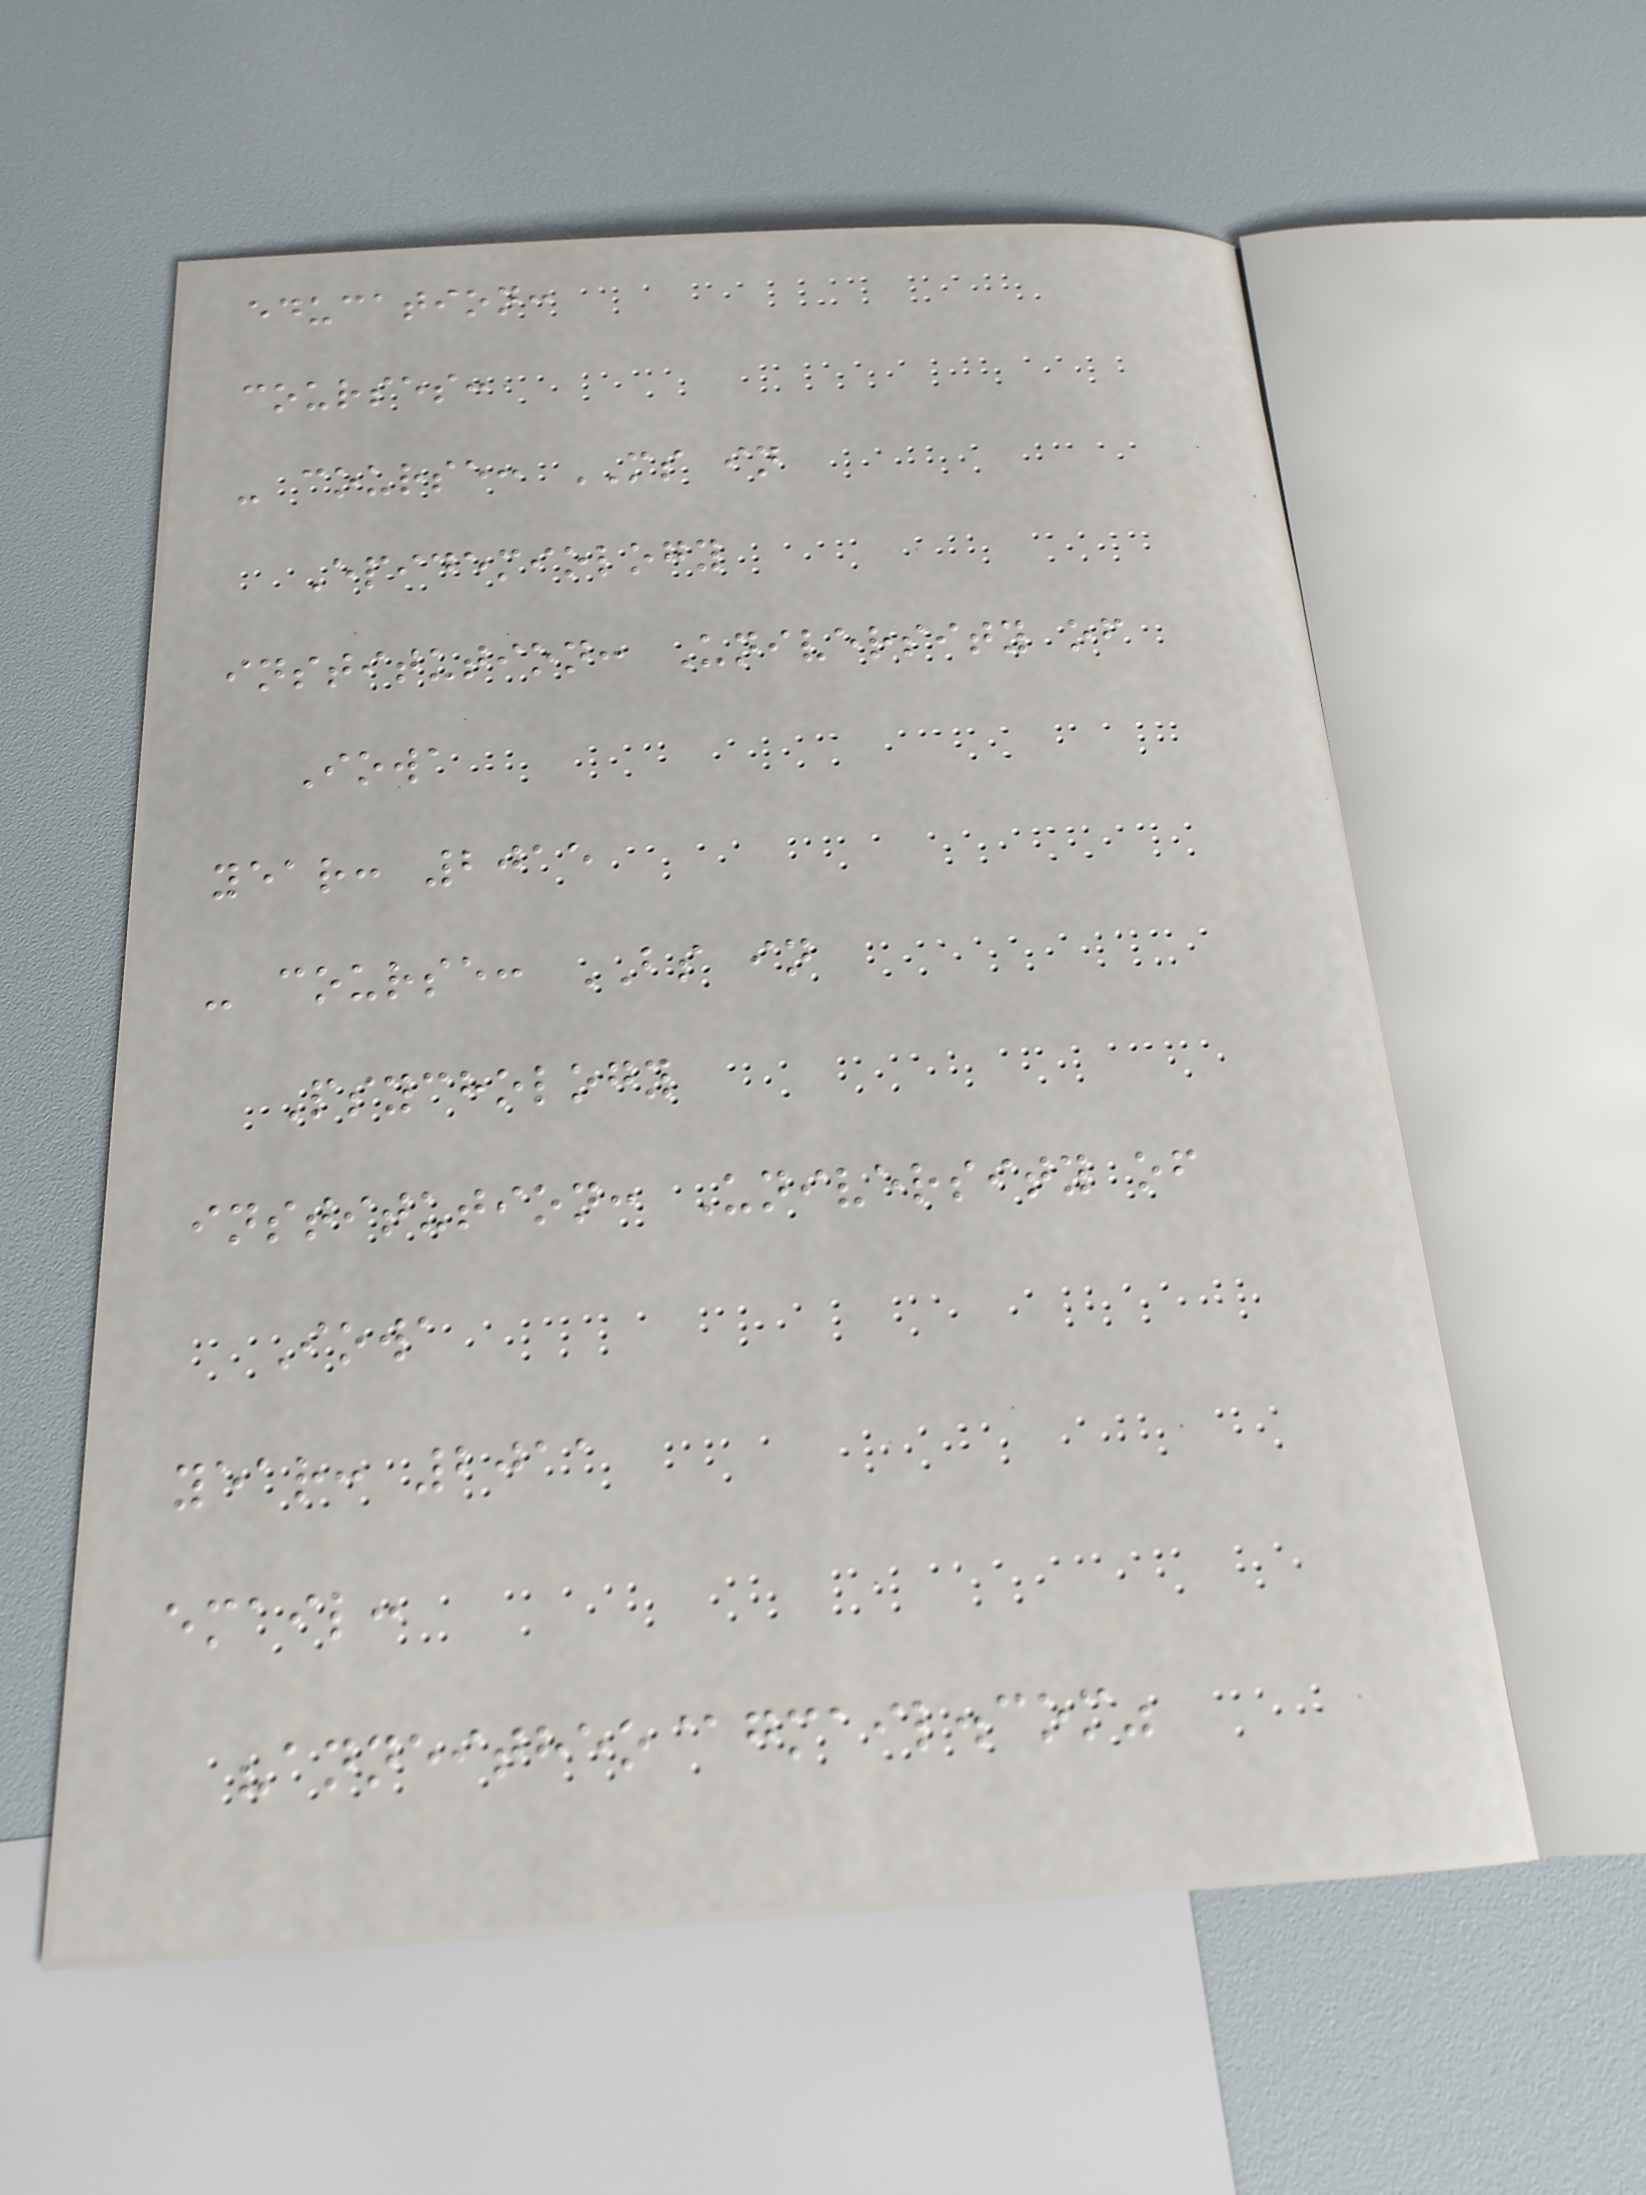education:
courses:
- course: MS in
Epidemiology
institution: University of
Iowa
year: 2015
- course: BS in
Psychology
institution: University of
Iowa
year: 2011
email:
"anneitheo@gmail.com"
